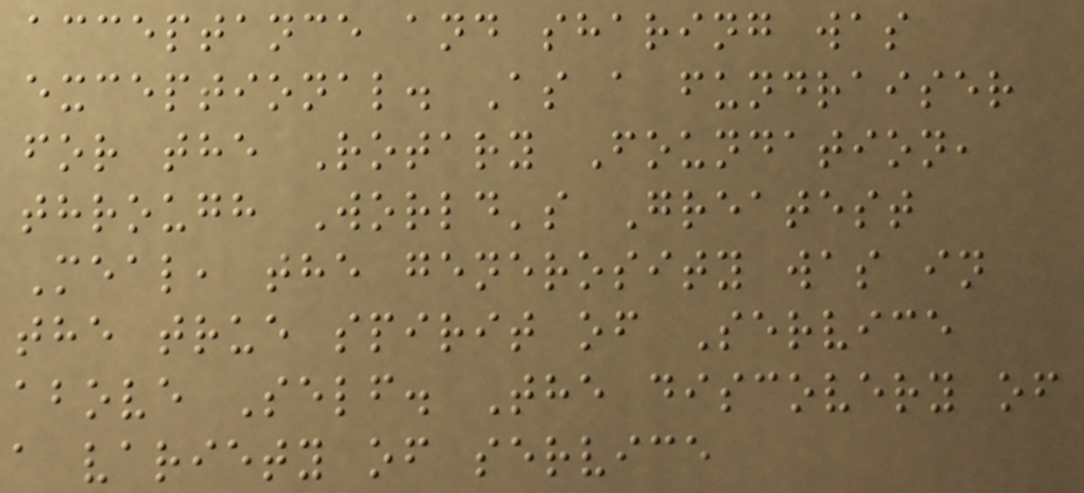acceptance and sharing was
exceptional. As a fundraiser
for the Rotary Foundation,
through World's Greatest
Meal, the generosity was in
the true spirit of Service
above Self. The discovery of
a variety of service
